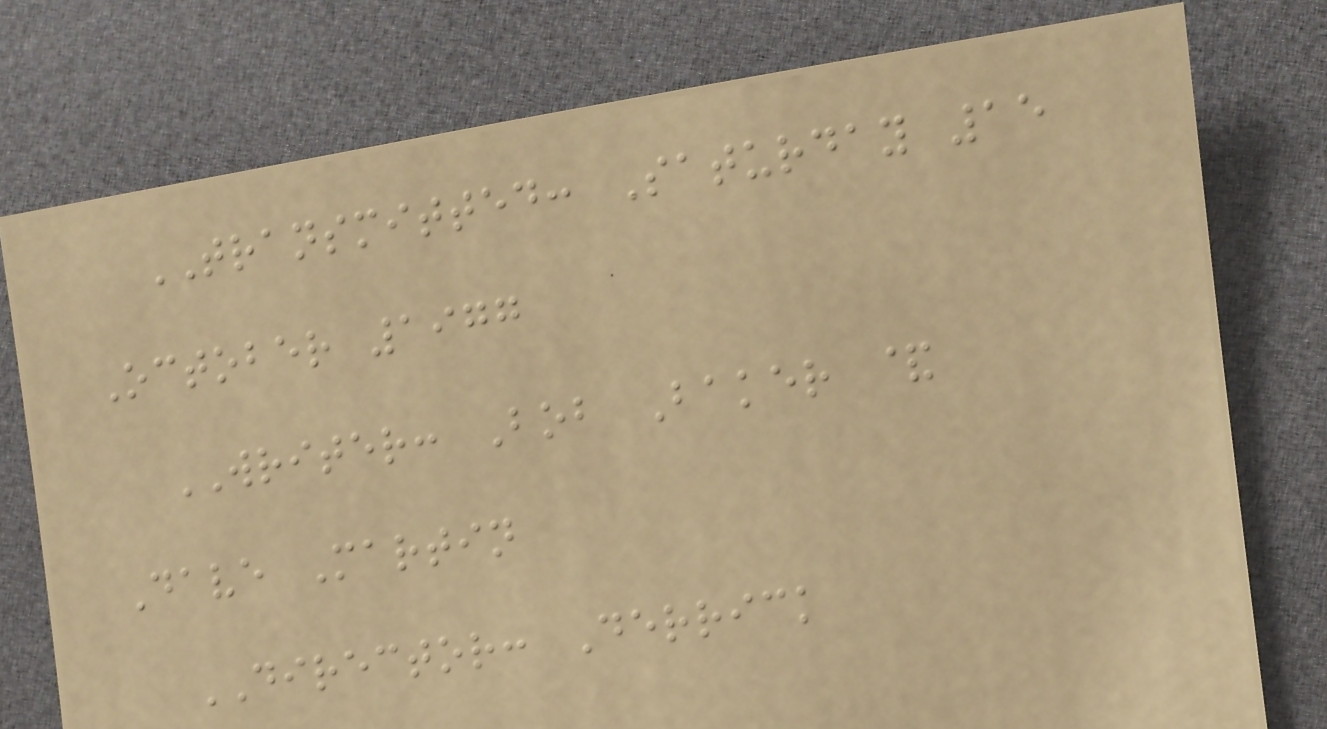TRANSMITTED: Saturday 15
October 1977
WRITER: Bob Baker &
Dave Martin
DIRECTOR: Derrick
